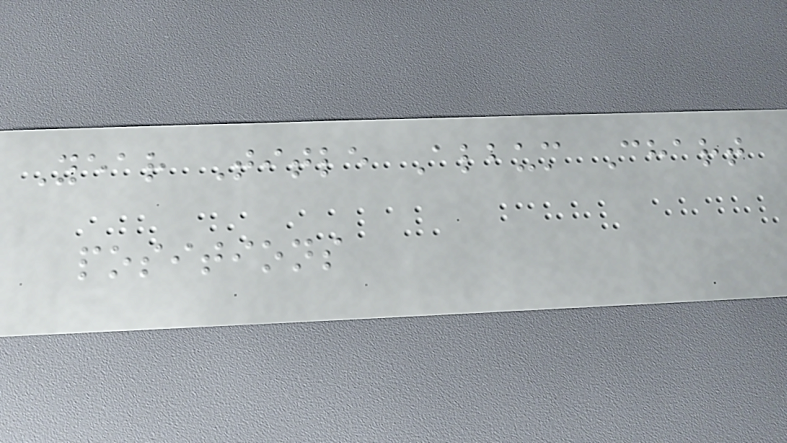Year Title Album Chart
positions
